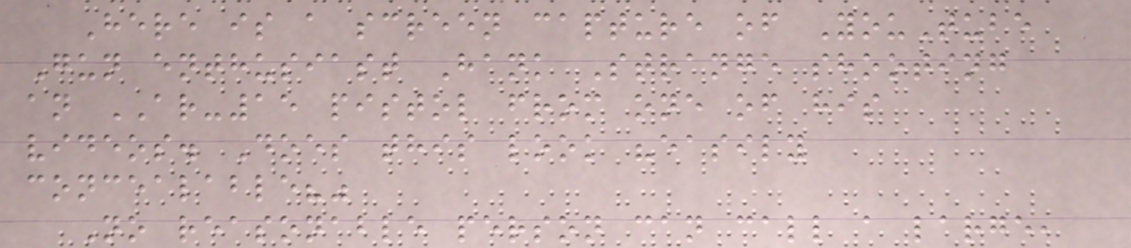Here is a screen capture of YouTube
Gun enthusiast Hank Strange shooting
an AR-15 pistol from one of his
videos. Does this look "easily
concealable?"
No reasonable person can call a large,
